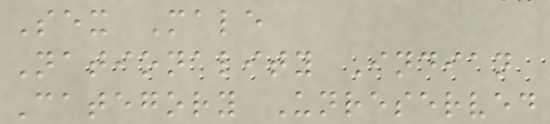Sex Male
Nationality Indian
Category Unreserved
